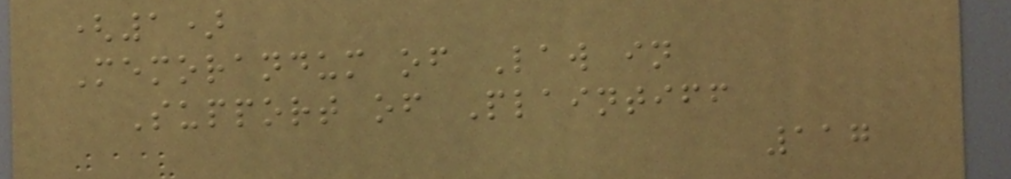(1)
Memorandum of Law in
Support of Plaintiff
117
